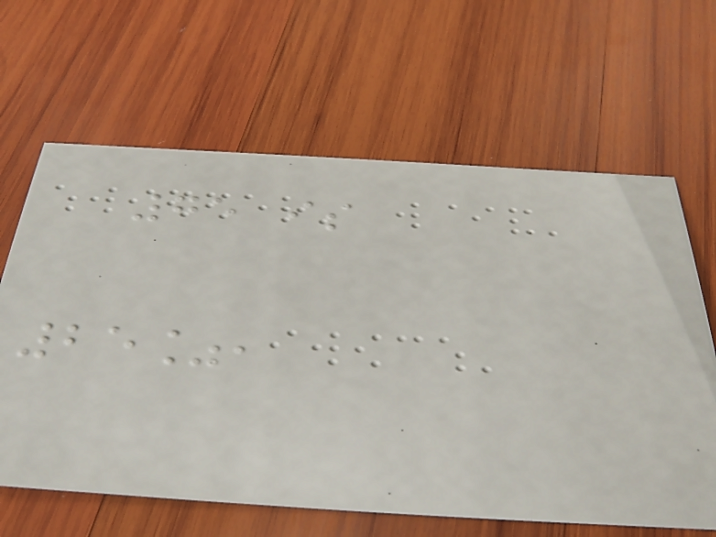75 is
25%,
